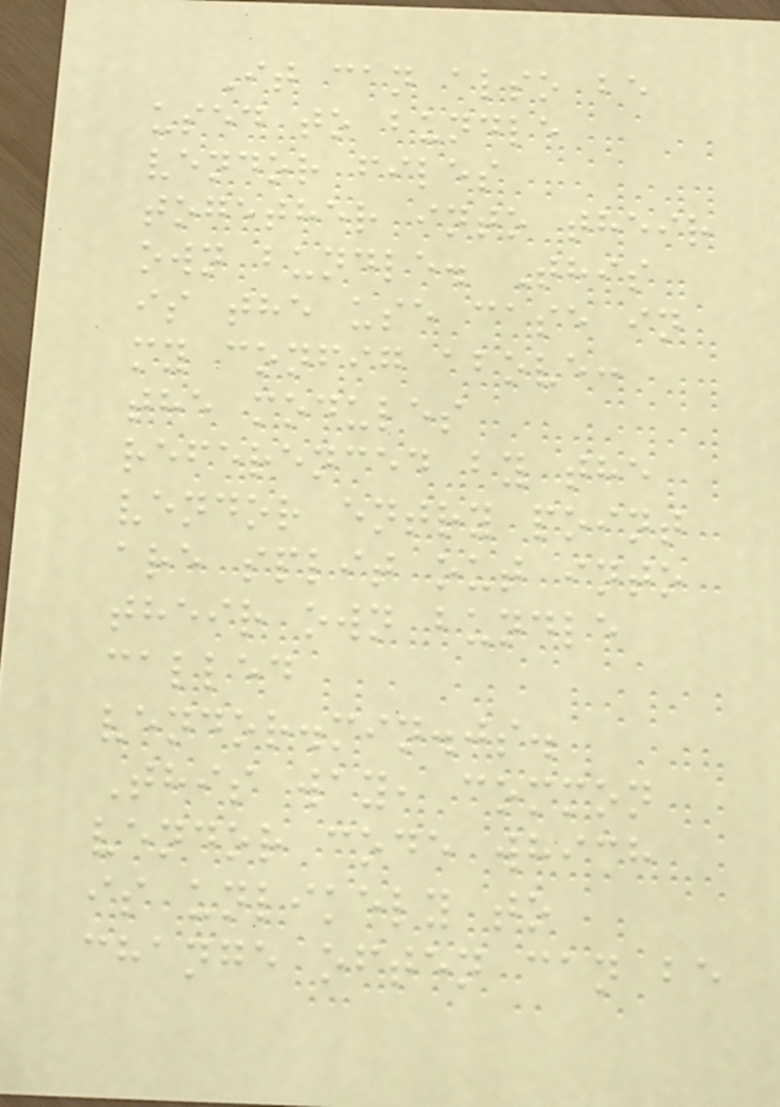It can also be
used to bundle
vendor files
together into their
own bundle. This
is the use case in
my config above:
the modules
referenced by the
vendor entry point
are split out into
their own bundle
called
vendor.min.js.
This way, common
vendor code which
is unlikely to
change often can be
